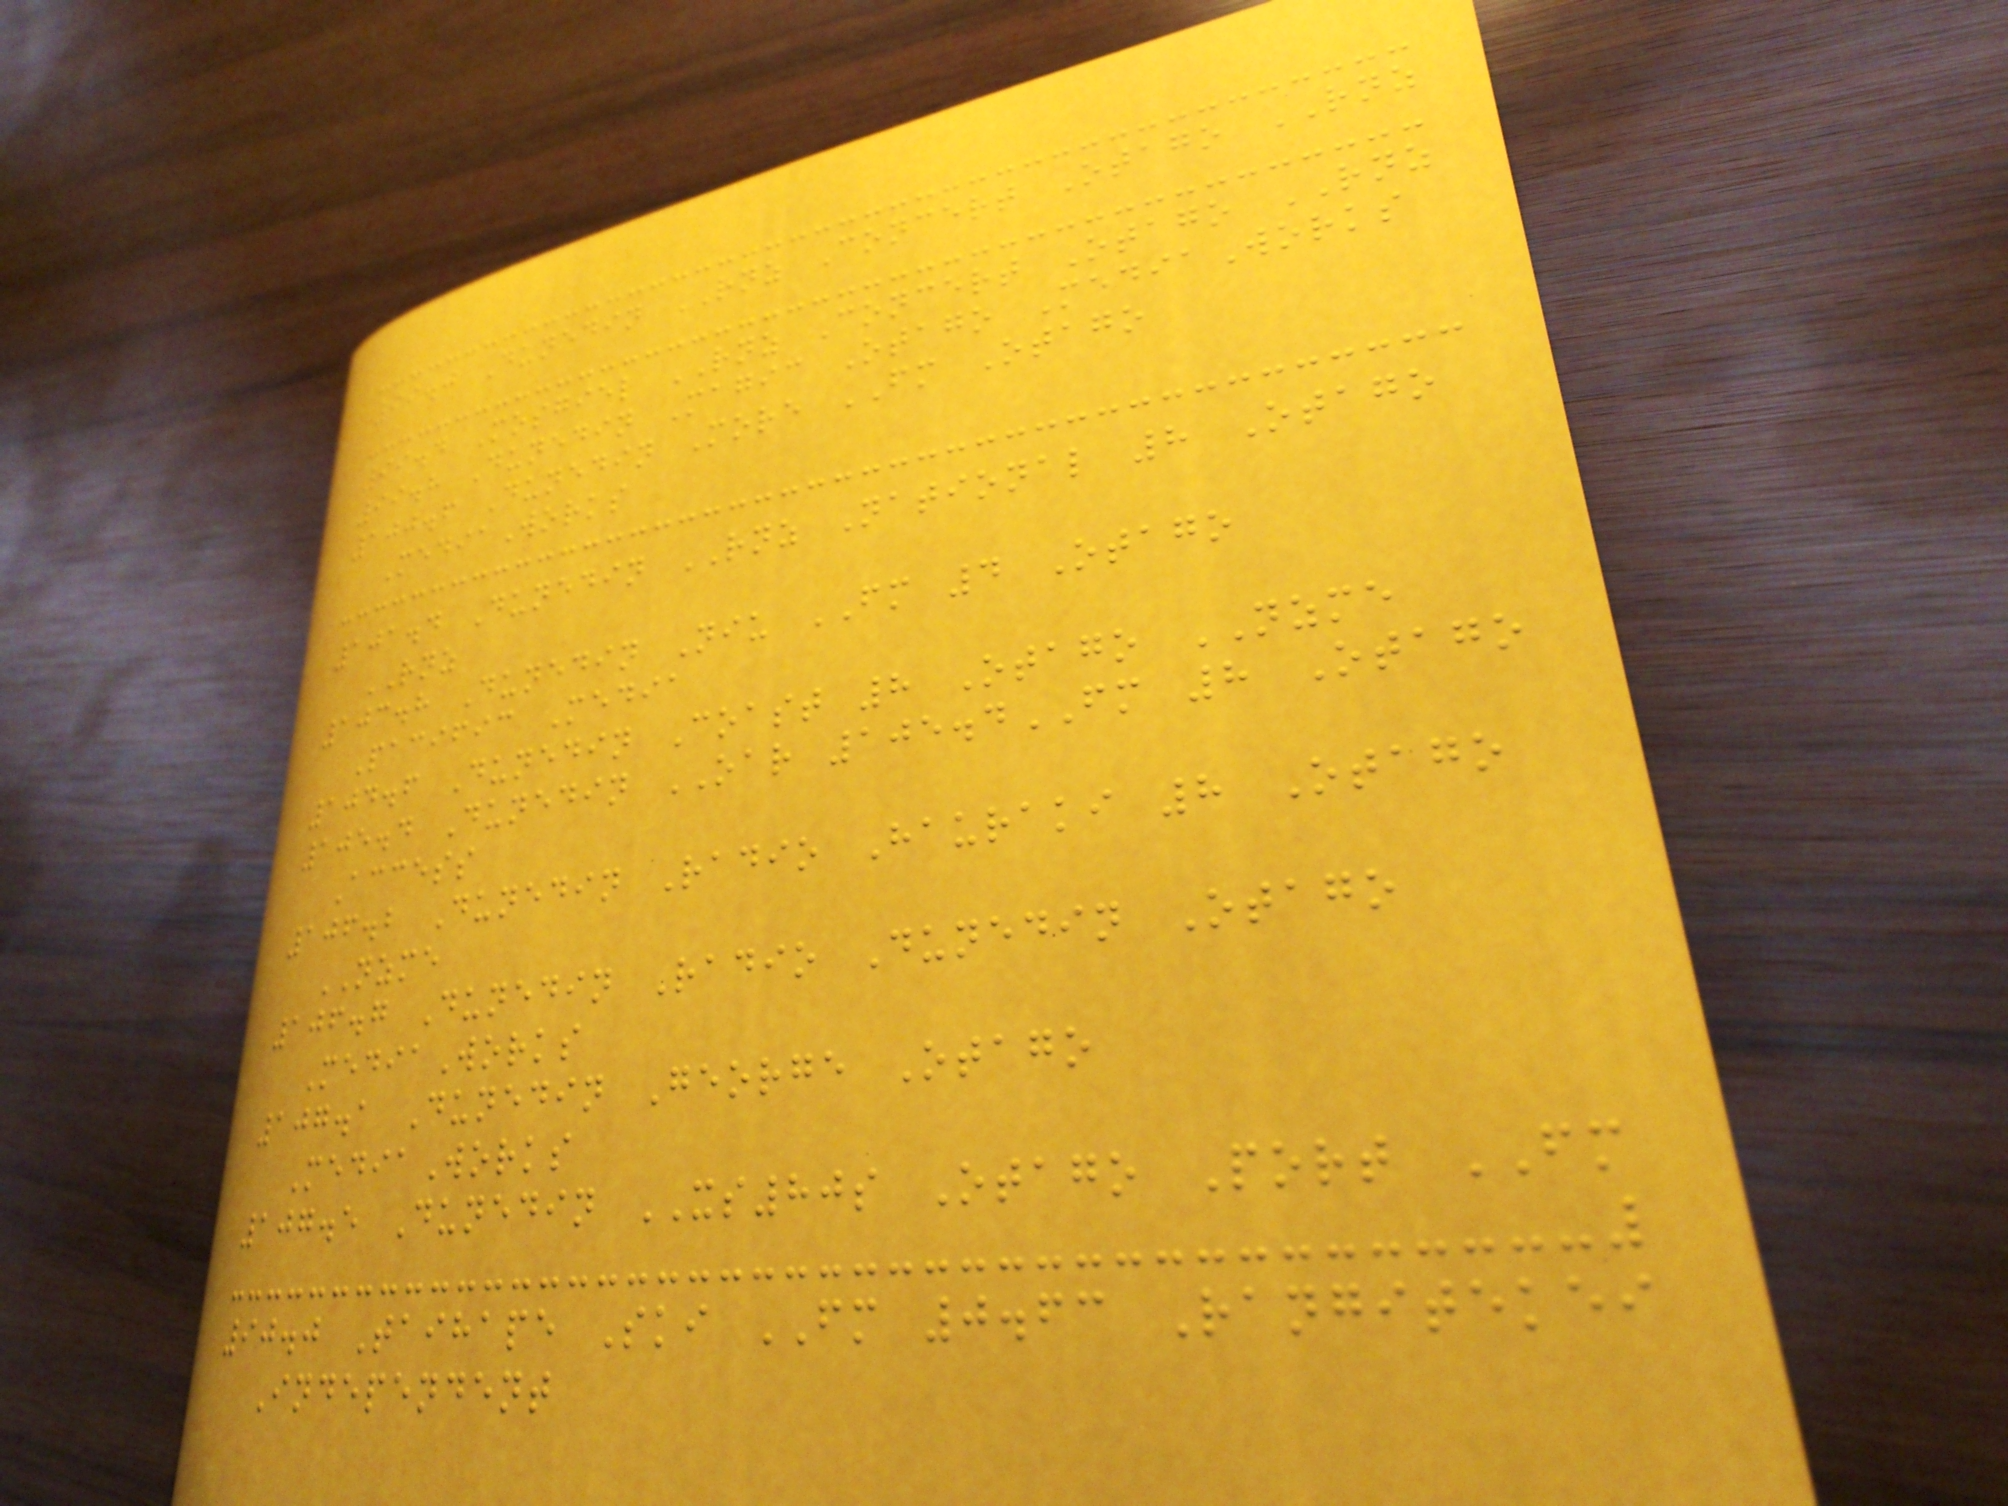99.0 Dunedin RNZ Concert Otago RNZ
99.4 Mosgiel RNZ Concert Otago RNZ
99.8 Dunedin Magic Otago MediaWorks
100.6 Dunedin More FM Otago
MediaWorks
101.4 Dunedin RNZ National 8 Otago
RNZ
103.8 Dunedin Niu FM 4 Otago
Pacific Media
104.6 Dunedin Coast 8 Otago NZME
105.4 Dunedin OAR 105.4FM 8 Otago
Access
106.2 Dunedin Radio Hauraki 8 Otago
NZME
106.7 Dunedin Radio Dunedin Otago
MediaWorks
107.1 Dunedin George Otago
MediaWorks
107.5 Dunedin XS80s Otago Port FM
90.0 Taihape Ski FM 0.63 Rangitekei
Independent
